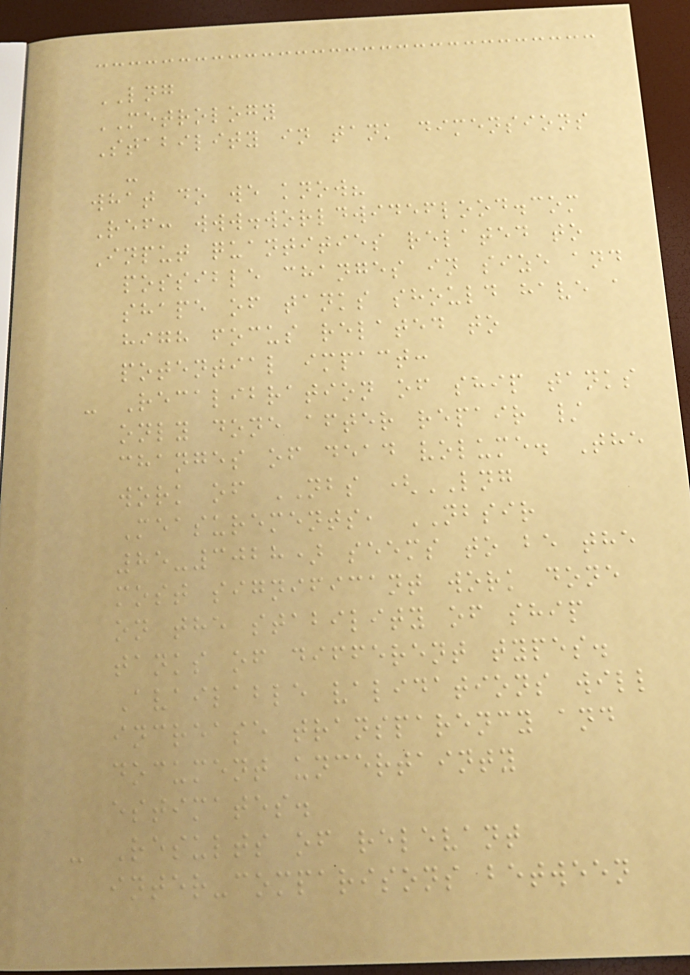LNG
METROLOGY
Stability in tank dimensions
-
what do we know?
Ref: www.worldwideflood.com
Input quantities related to
possible changes in size and
shape of tanks should have a
high focus related to
potential impact:
- Recalibration of ship tanks
only done after repair /
changes of dead volume. The
work of NBS (LNG
Measurements, NBSIR
85-3028) seems to be the
most significant work done
on the stability of ship
tanks of different types.
Available validations will
increase transparency and
document uncertainty
estimates.
- Results of relevant
inter-comparisons between
